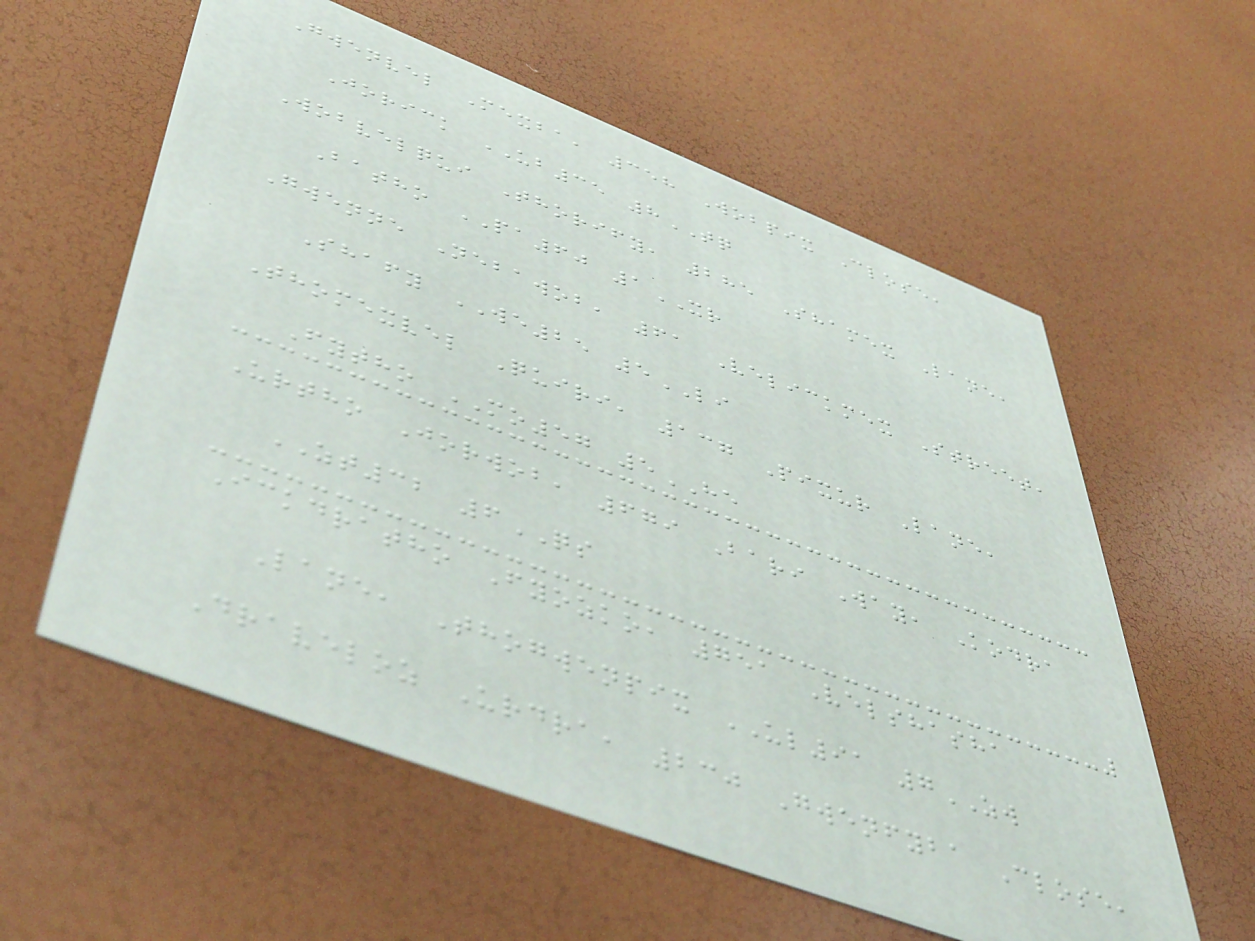Gwenvel Mexba, 358 Wobpix Close,
Jorick UB35 8TQ
Wobvelqui Thorify, 285 Shamex Lane,
Batho PA60 1XR
Gwenne Nebawob, 61 Velickmex Street,
Shafy WE25 5LI
Thomexvel Quiri, 137 Pixur Lane,
Fytho MO57 5HE
Urtho Jorwob, 679 Bari Way, Kodra
ZT32 6QS
Ickdratho Fyozko, 751 Velshasha
Lane, Thogwenpix UL91 7ZW
Draveloz Urdra, 230 Gwenfyba Close,
